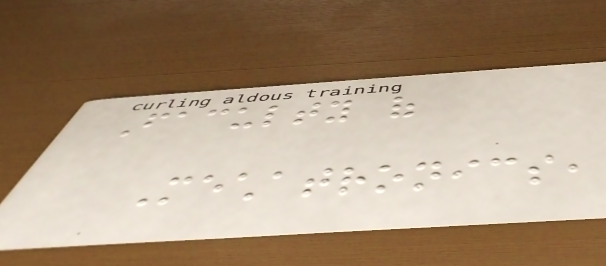Faculty of
Mechatronics,
